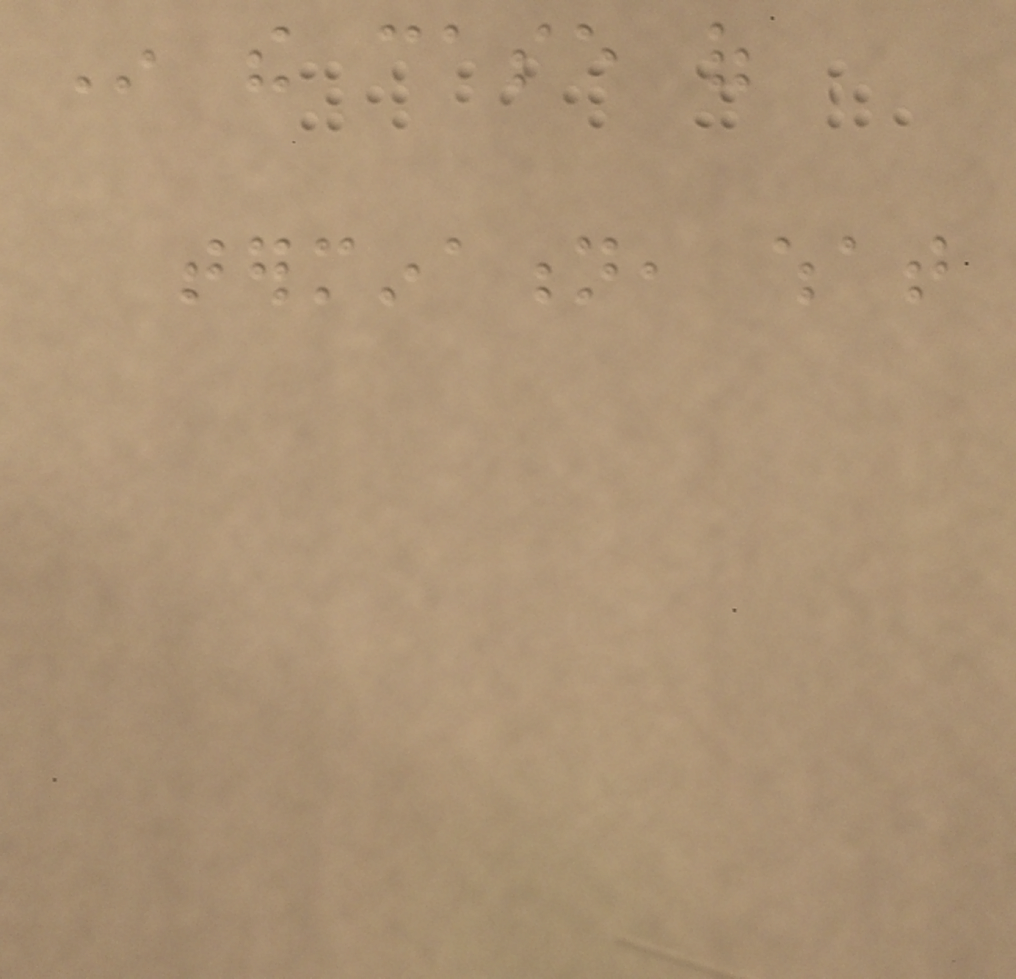In the case of
termination, what
